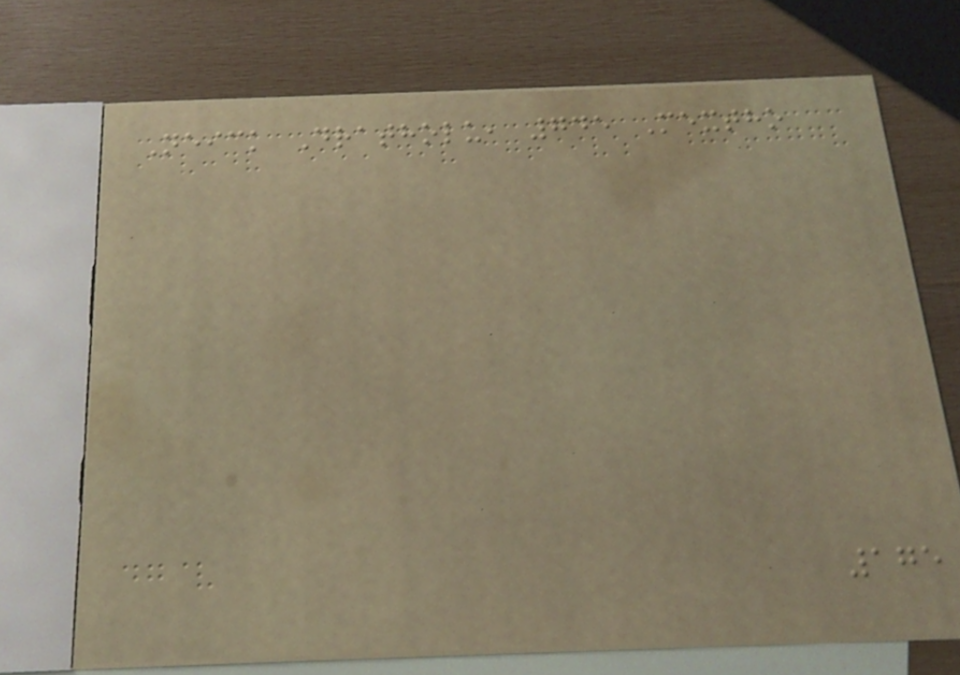Neick Dratholu, 745 Mextho
175
